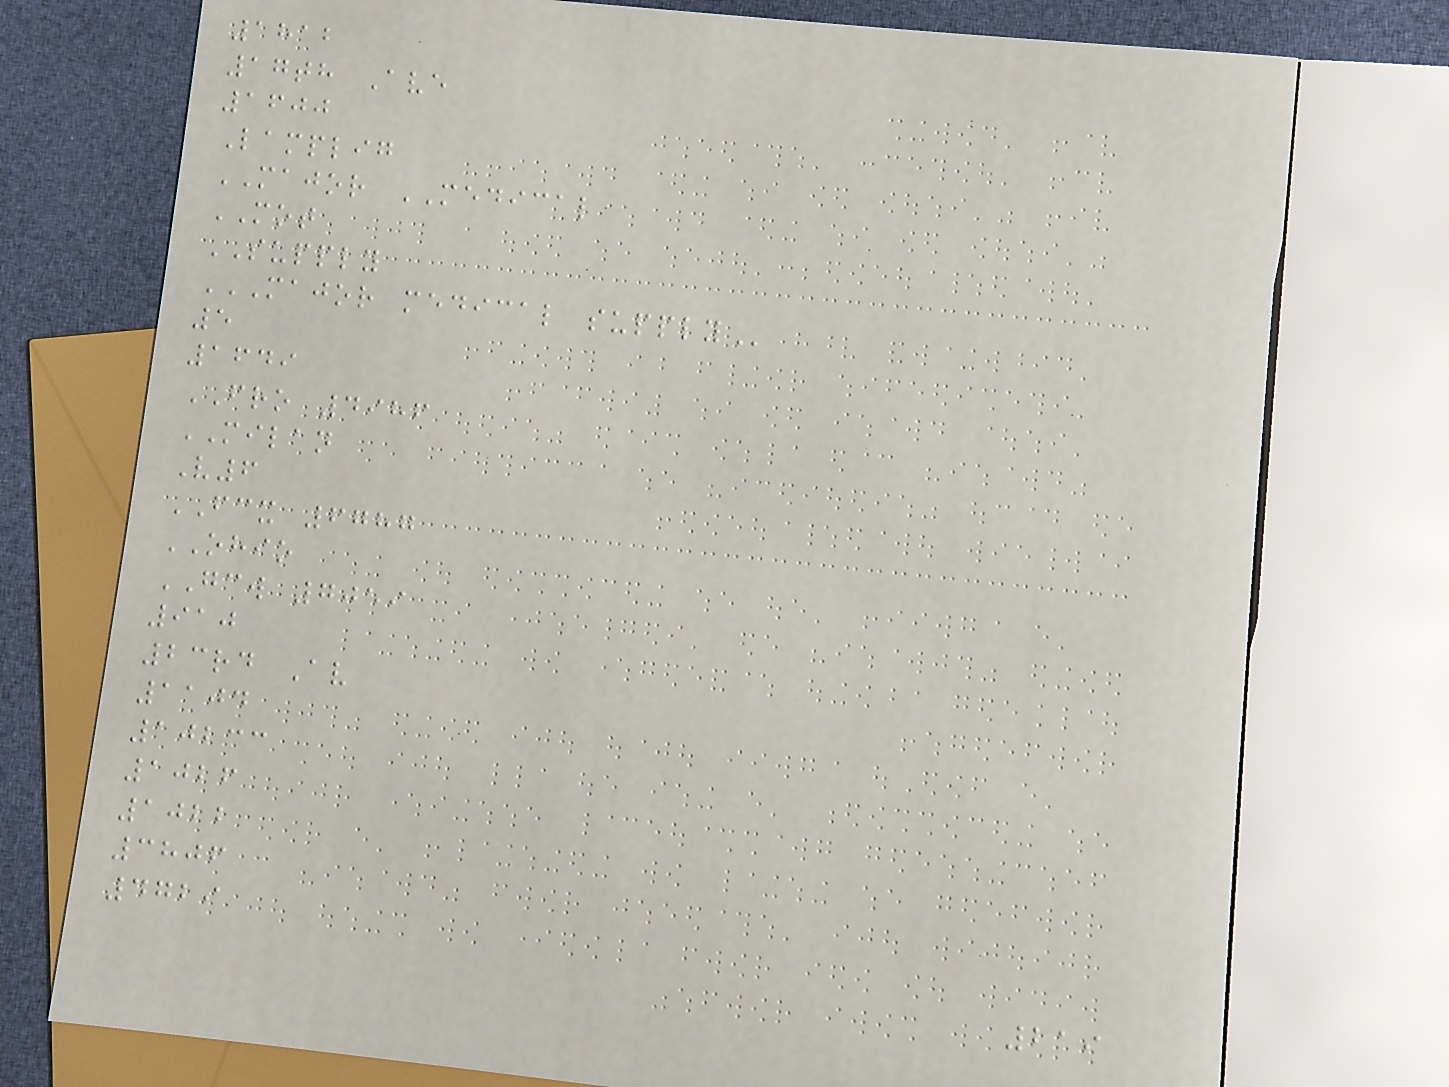1812
17th Ave
1600
Lamplig
MAJOR MEDICAL
MOT
SUPPLY
MAJOR MEDICAL SUPPLY
5
1649
FRO 4986
MILAN
V6
FCX 6787
OHIO
GCW 7059
910
23rd Av
1104
10233
1026
1022
3806
4729
219
